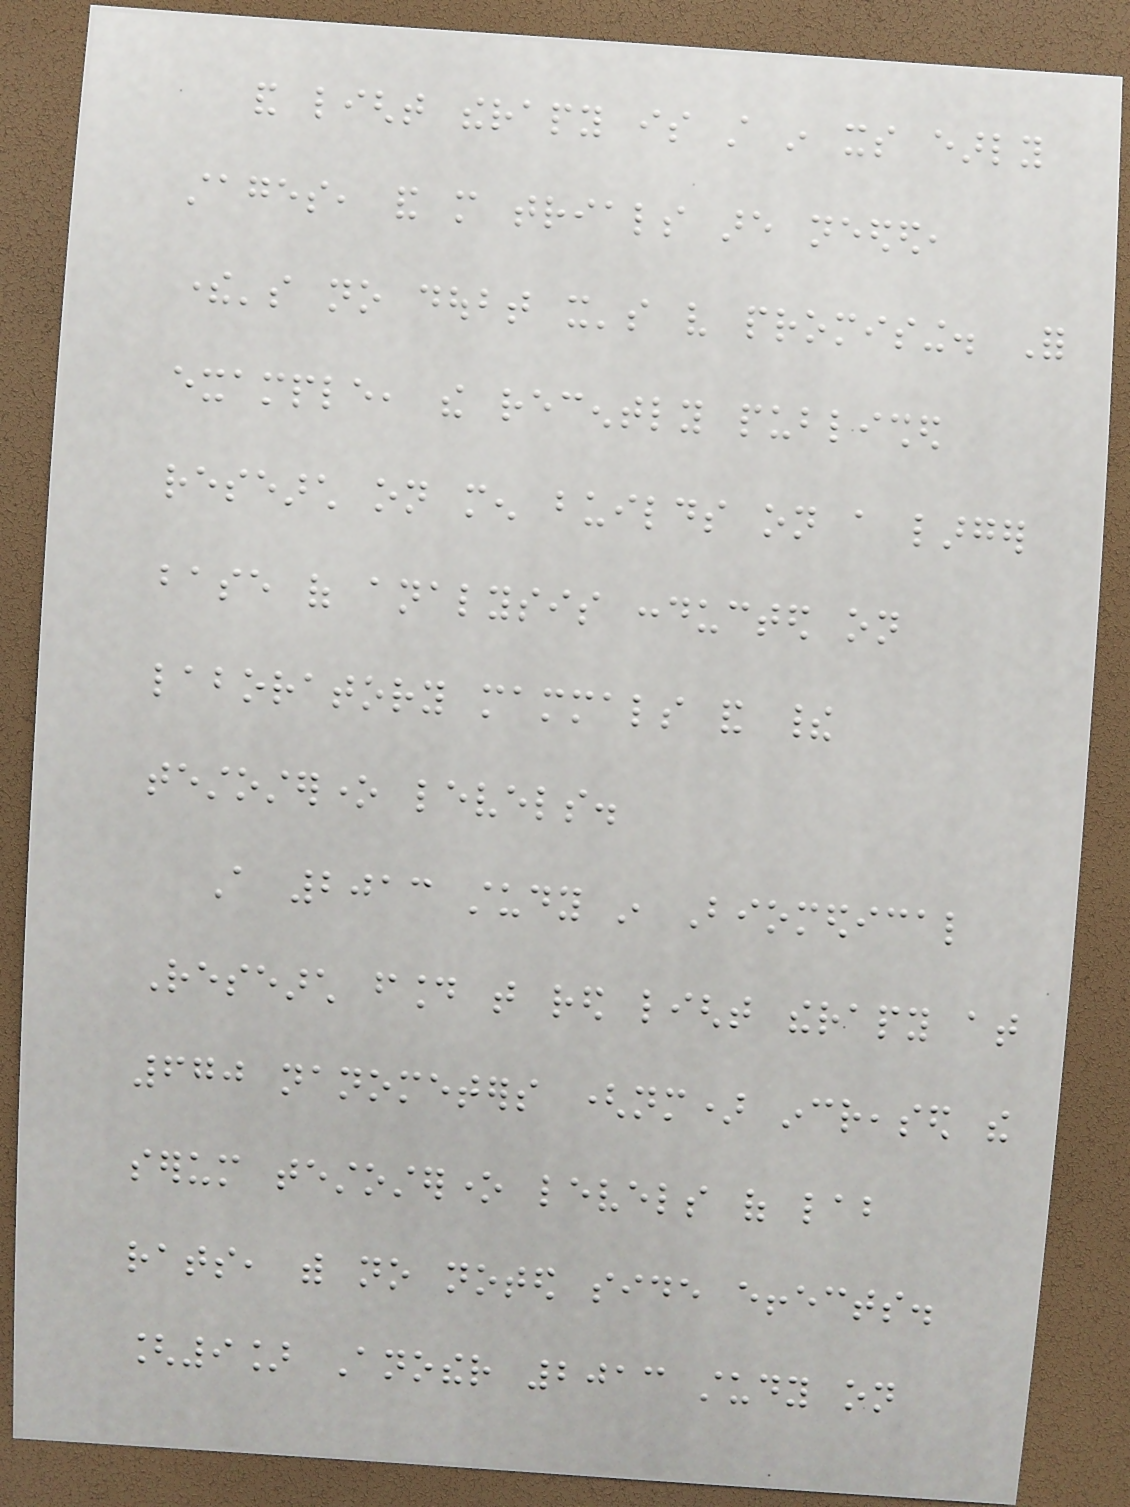and light therapy is still in its early
stages, and more trials are needed,
there's no doubt it's very promising. For
example, the recently published
research on men builds on a larger
base of analysis conducted on
laboratory mammals and their
testosterone levels.
A 2013 study in Biomedical
Research found that red light therapy at
670 nanometers (nm) increased the
serum testosterone levels of lab
rats, with no noted side effects.
[9] Another 2013 study on
